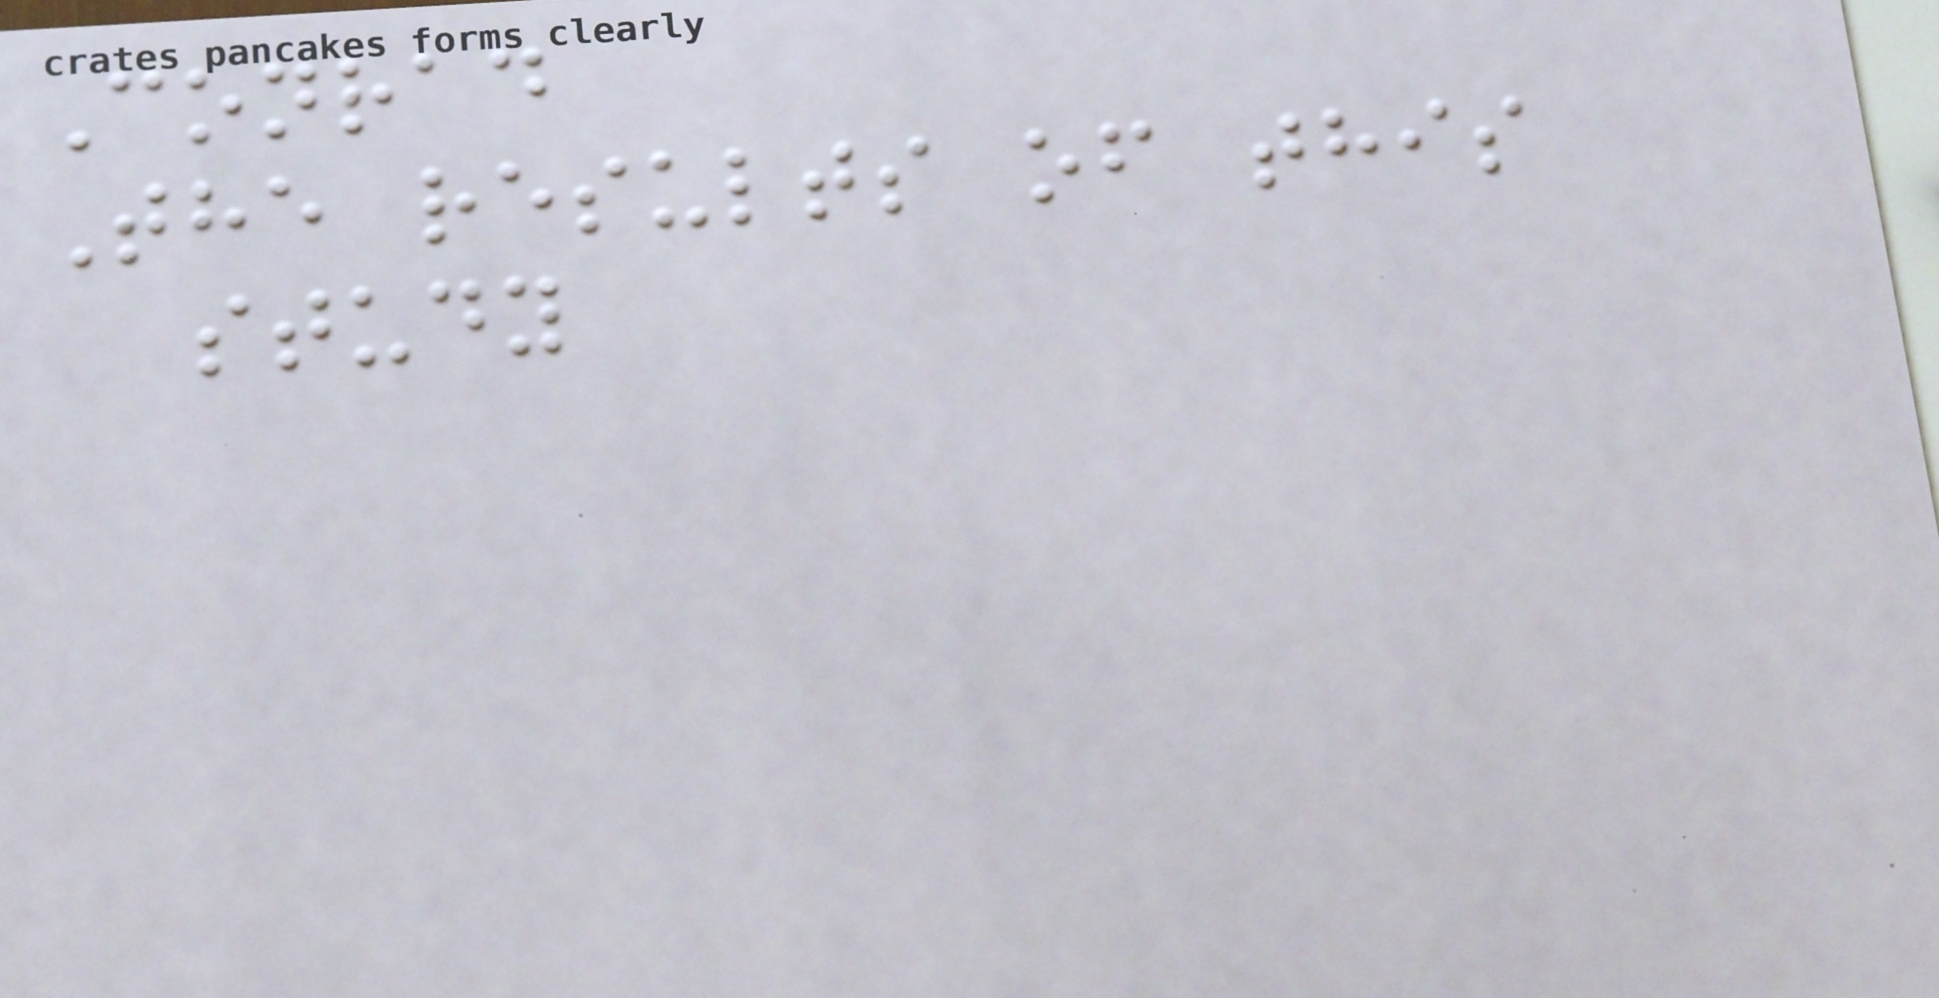Conrad
The results of this
study
